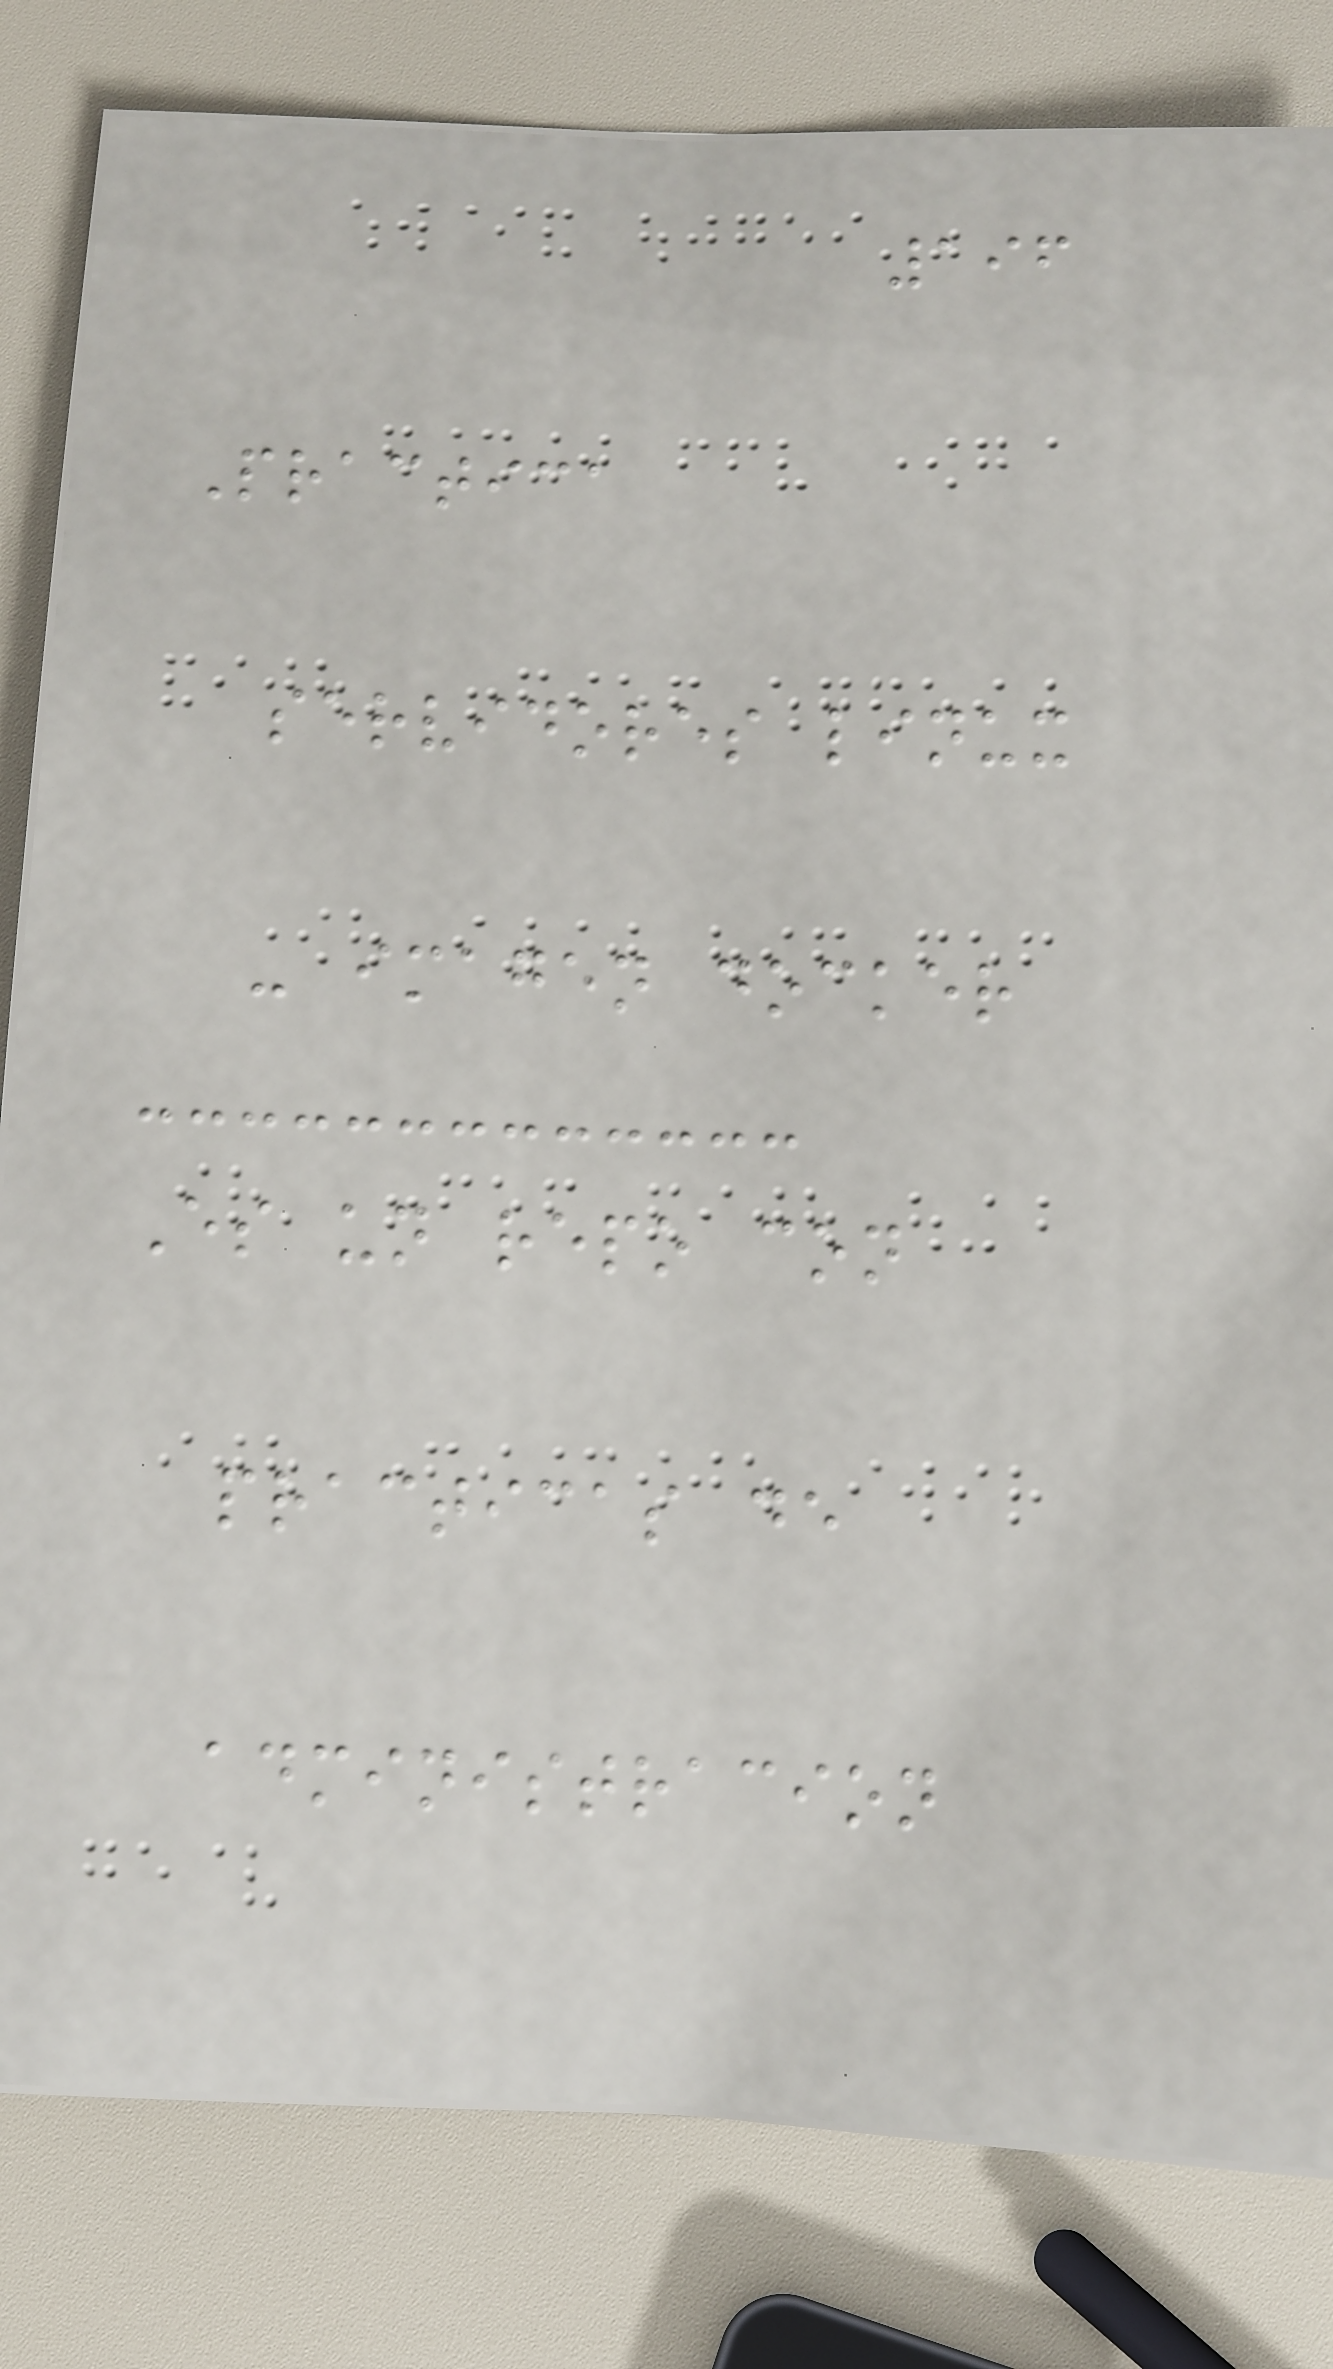196
Practica
servidores linux
- imagen docker
Es un repo con
practicas de
administracion
